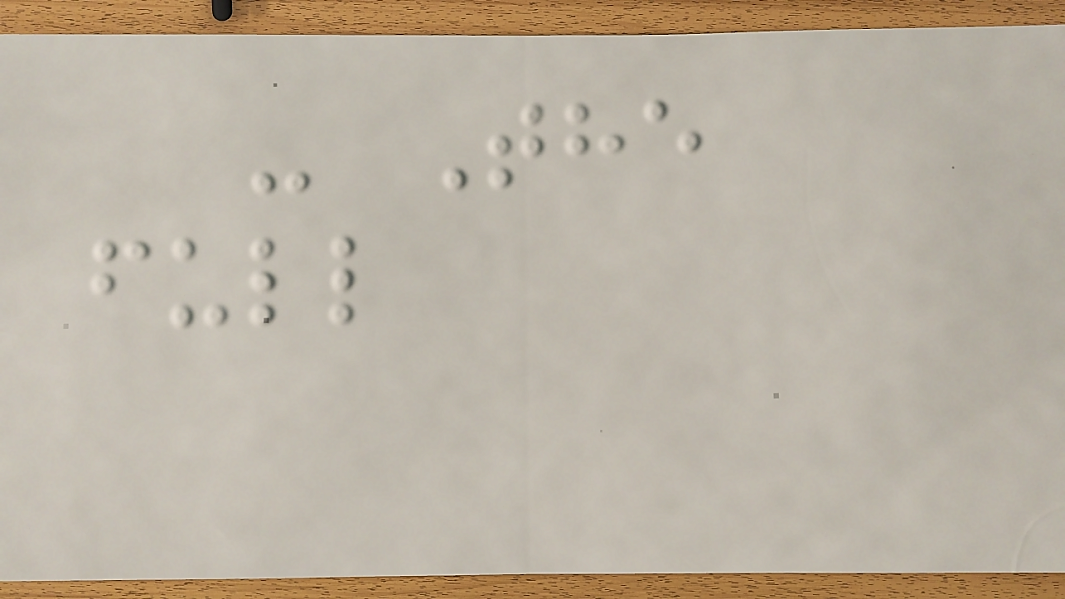- The
full
